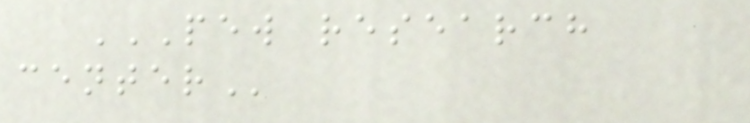PEW RESEARCH
CENTER
